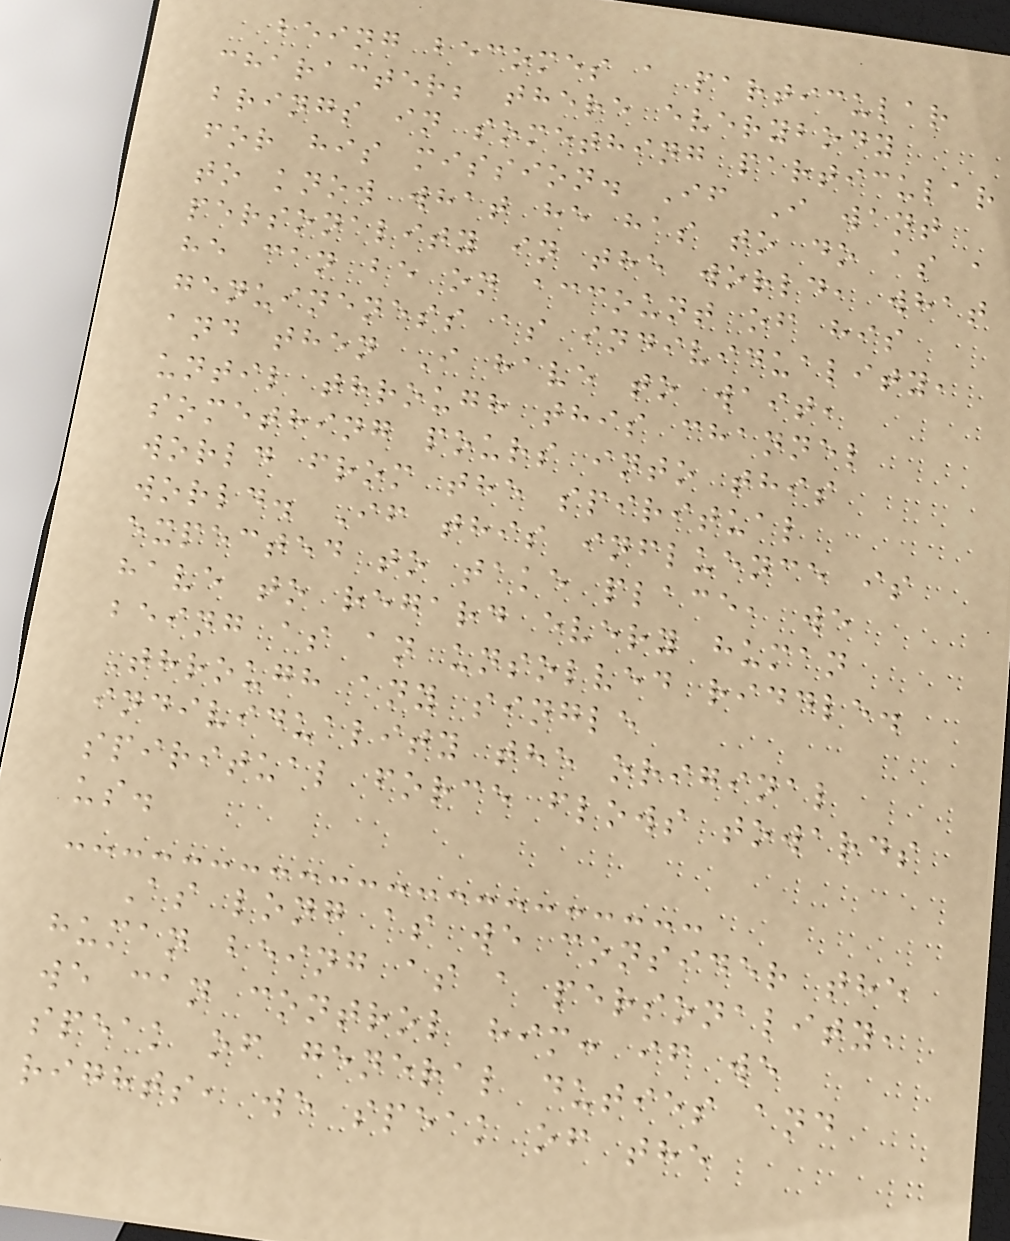being becomes a particular
character; there everybody
brings in something particular
for his mission. If I want
to know what he has to do as a
personality in the world, what
he can be on account of his
genuineness as individuality,
and then I have to wait,
until through this channel
something pours into this
world from the spiritual
world. If this influence is
expected to take place, we
have to regard every human
being as an unsolved riddle.
Through any single
individuality the original
spiritual force flows towards
us.
As long as we consider the
human being as a personality,
we can control him: if we
speak of general duties and
rights, we speak of the
